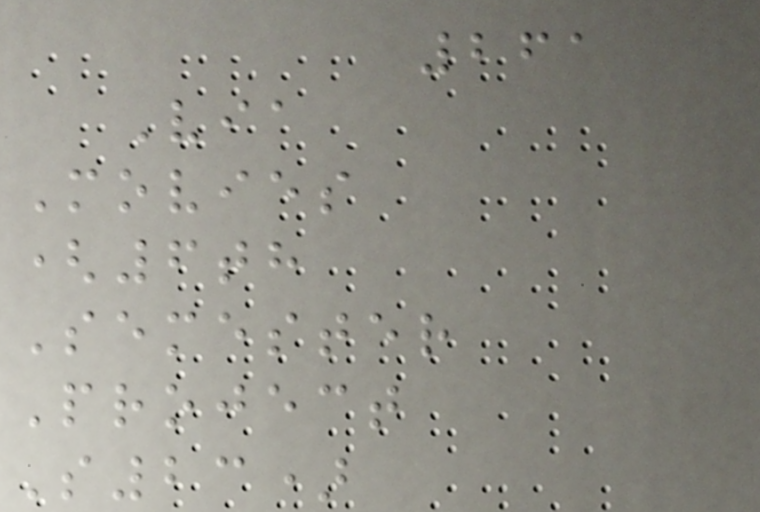261
Via
Movies
(6th
Semester
Project
S23)
